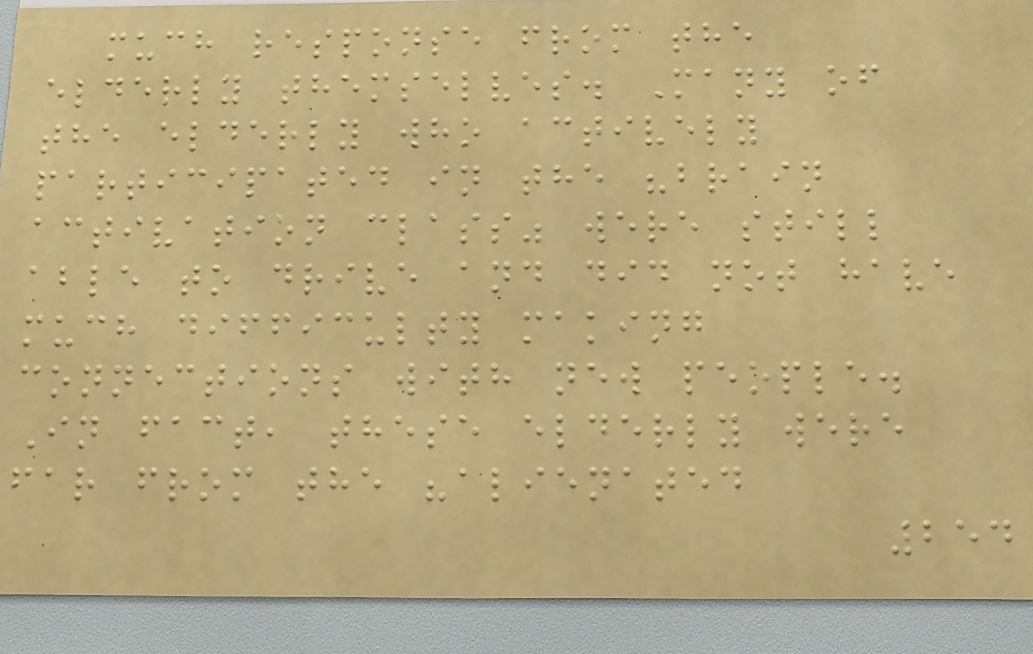much response from the
elderly themselves. Many of
the elderly who actively
participated in the "brain
activation class" were still
able to drive and did not have
much difficulty making
connections with new people.
In fact, these elderly were
far from the "alienated
254
